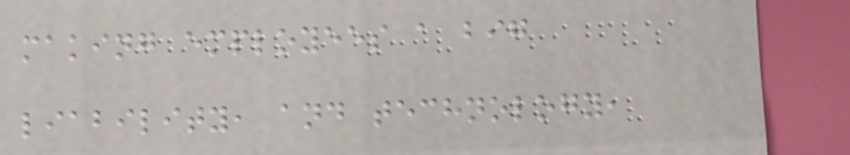making employees a big
liability, and technology,
